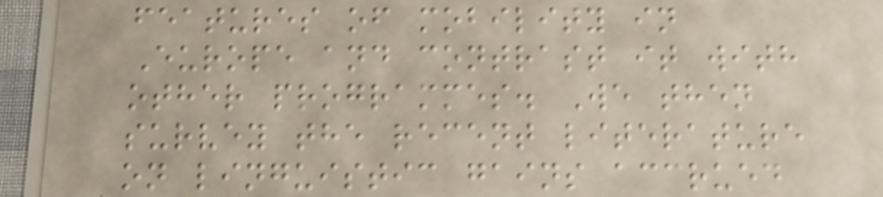features of mobility in
Europe and contrast it with
other programmes. We then
survey the recent literature
on linguistic gains accrued
